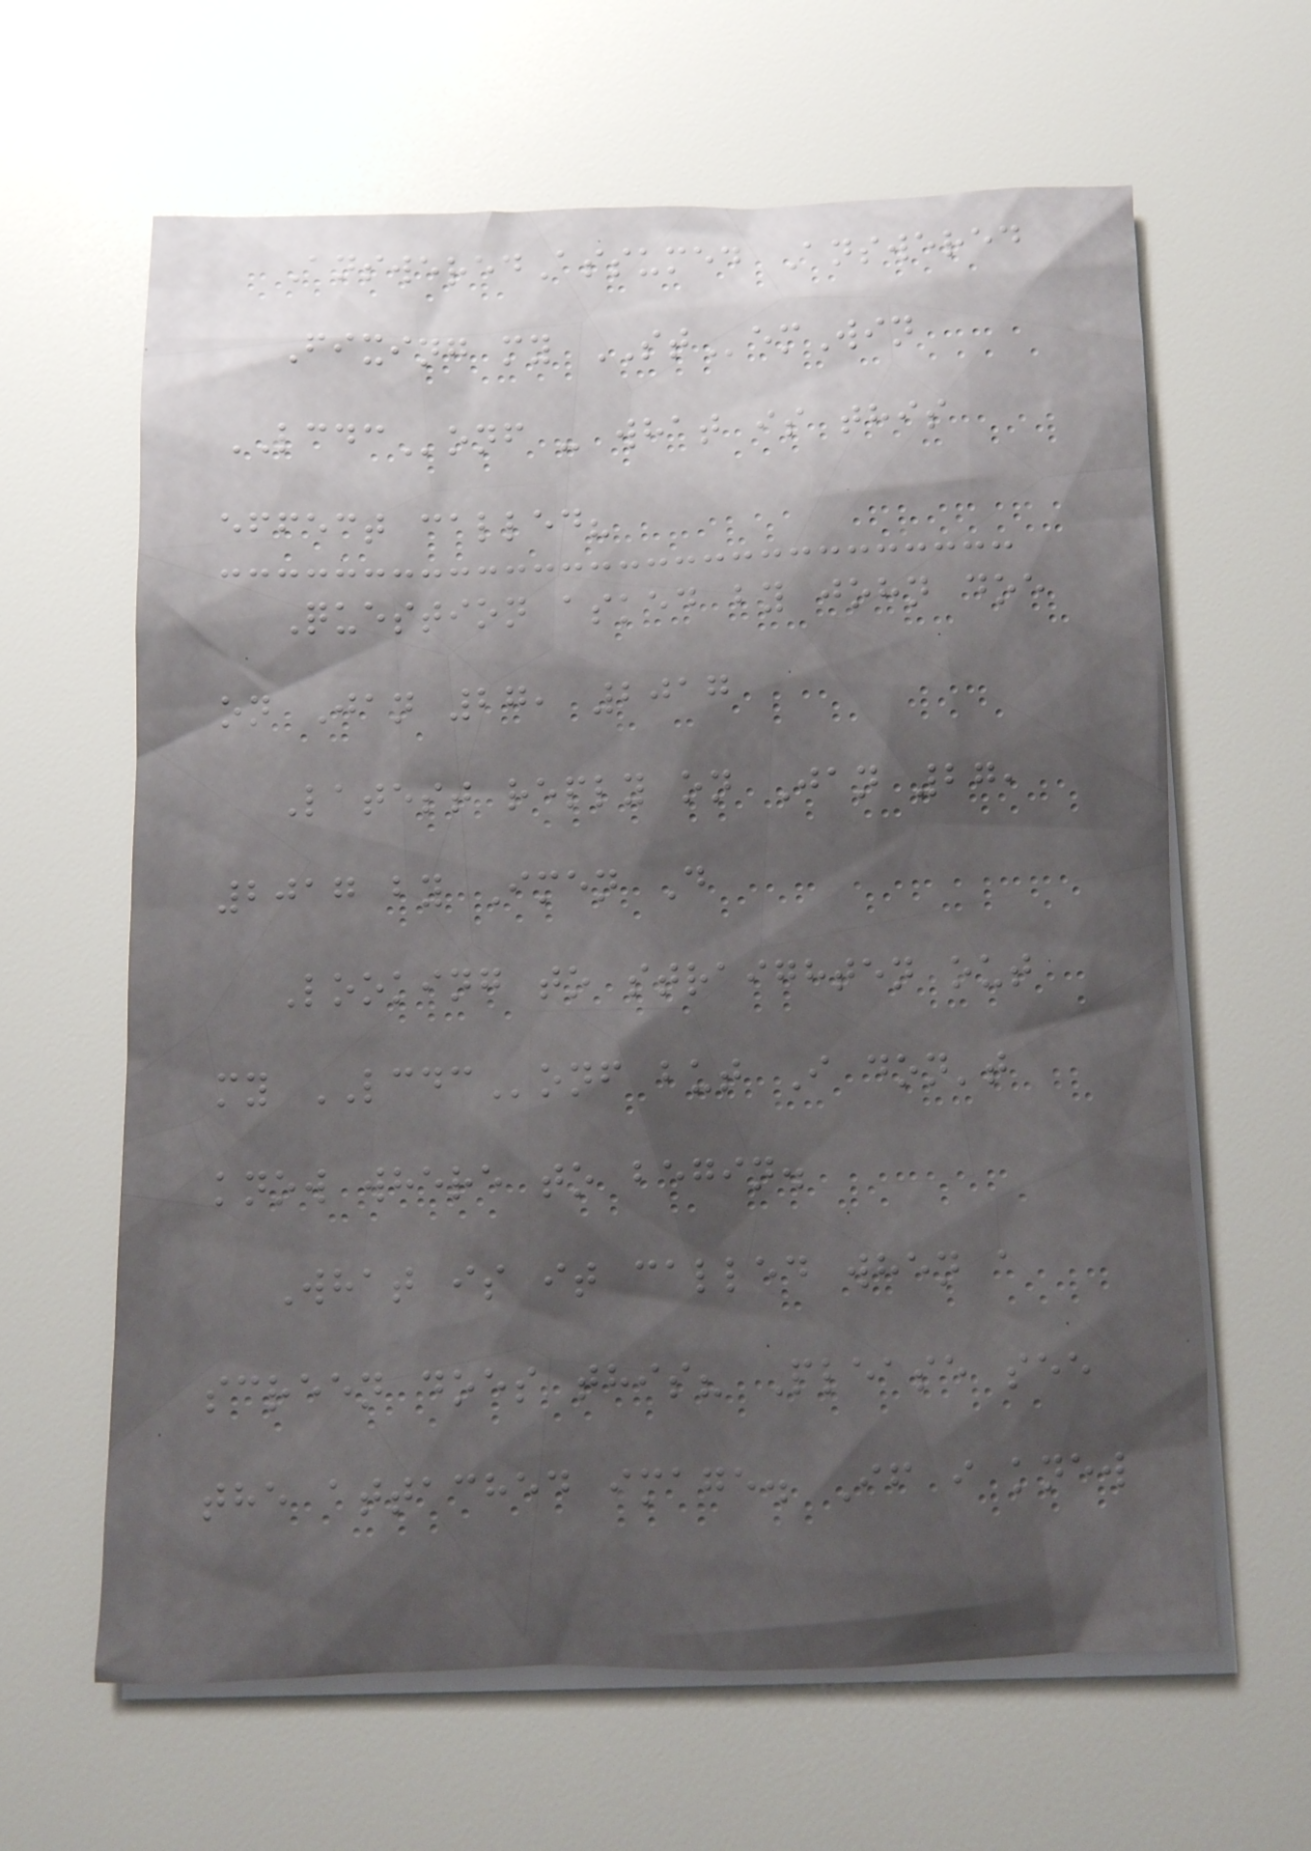AnsweredAssumed Answered
Fixing my STemWin
LCDConf - what is this
effect called?
Question asked by john doe
on Jan 27, 2017
Latest reply on Jan 27,
2017 by Imen D
Looking to straighten out
my LCDConf but I don't
know where to begin.
What is it called when a
screen does this? Please see
the attached image. If i knew
